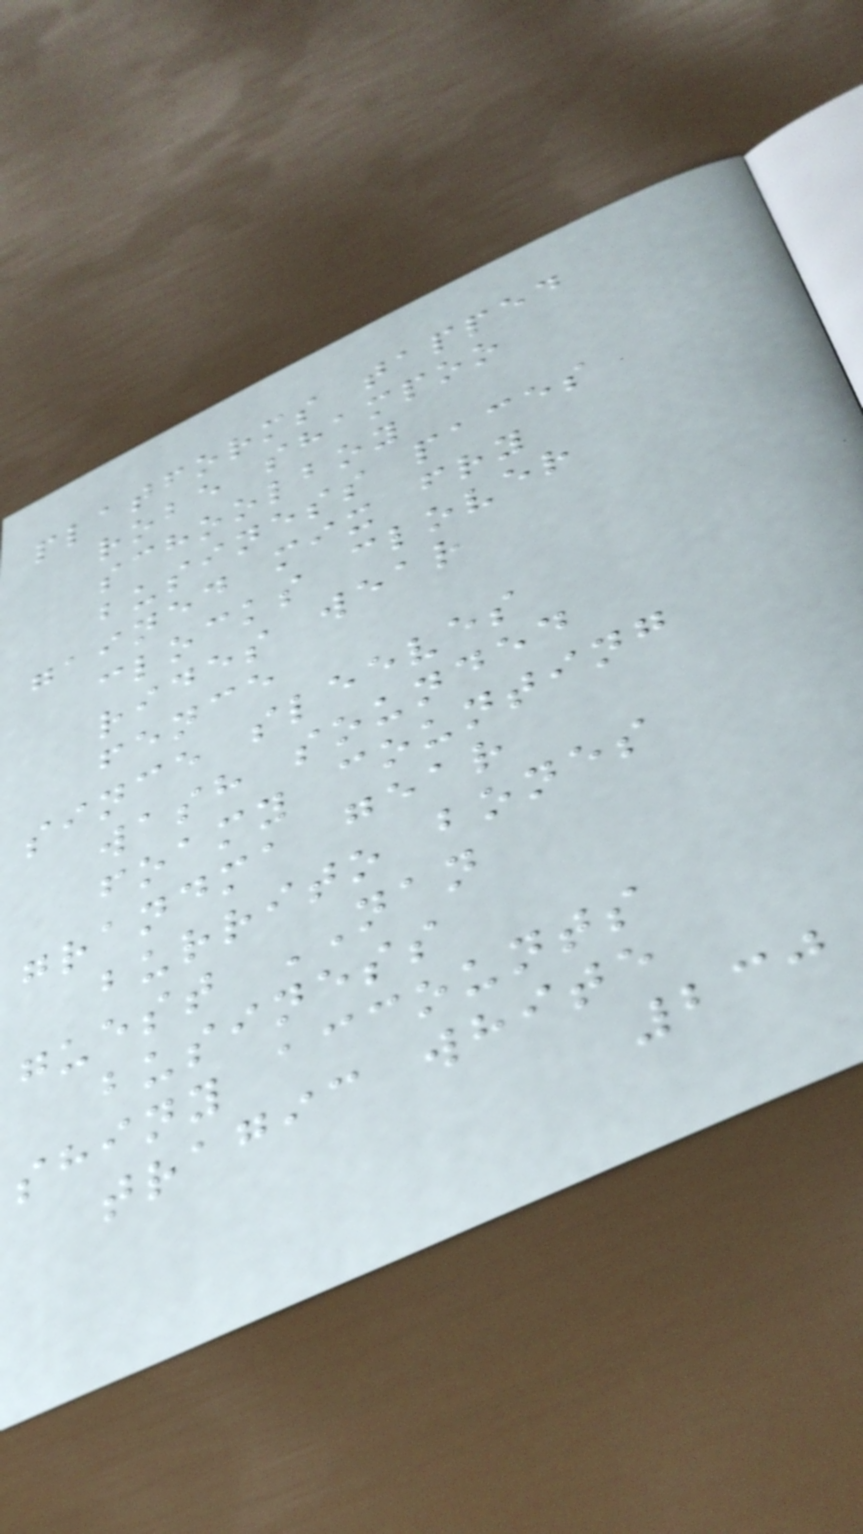platforms tapped
robe shampoo
schoolboy
business paces
gained mix fry
clocks clover
rides wear
fence
since sleeves
wash sounded
foamy counting
grandma gear
burrito bones
guest NAN
business
shiny accounts
tragic white
230
